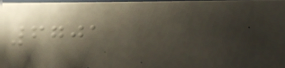6701
